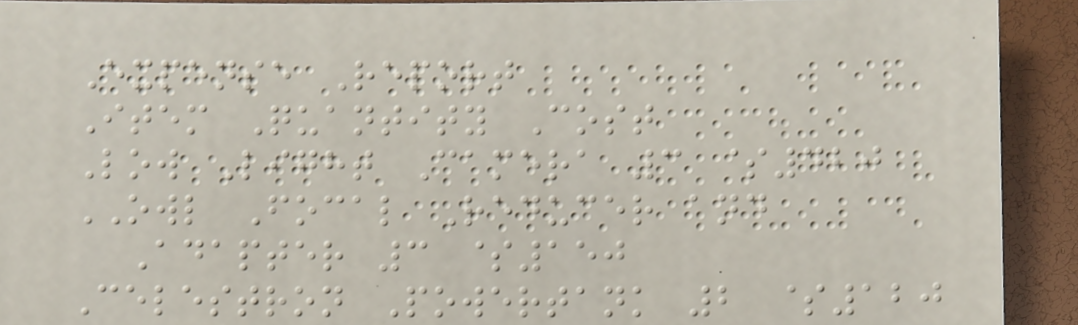Expense Report
Item Quantity Cost
Low Light Camera 3 $420
OWL Focal Reducer and
Adapter 3 $150
Celestron Powertank 2 $120
